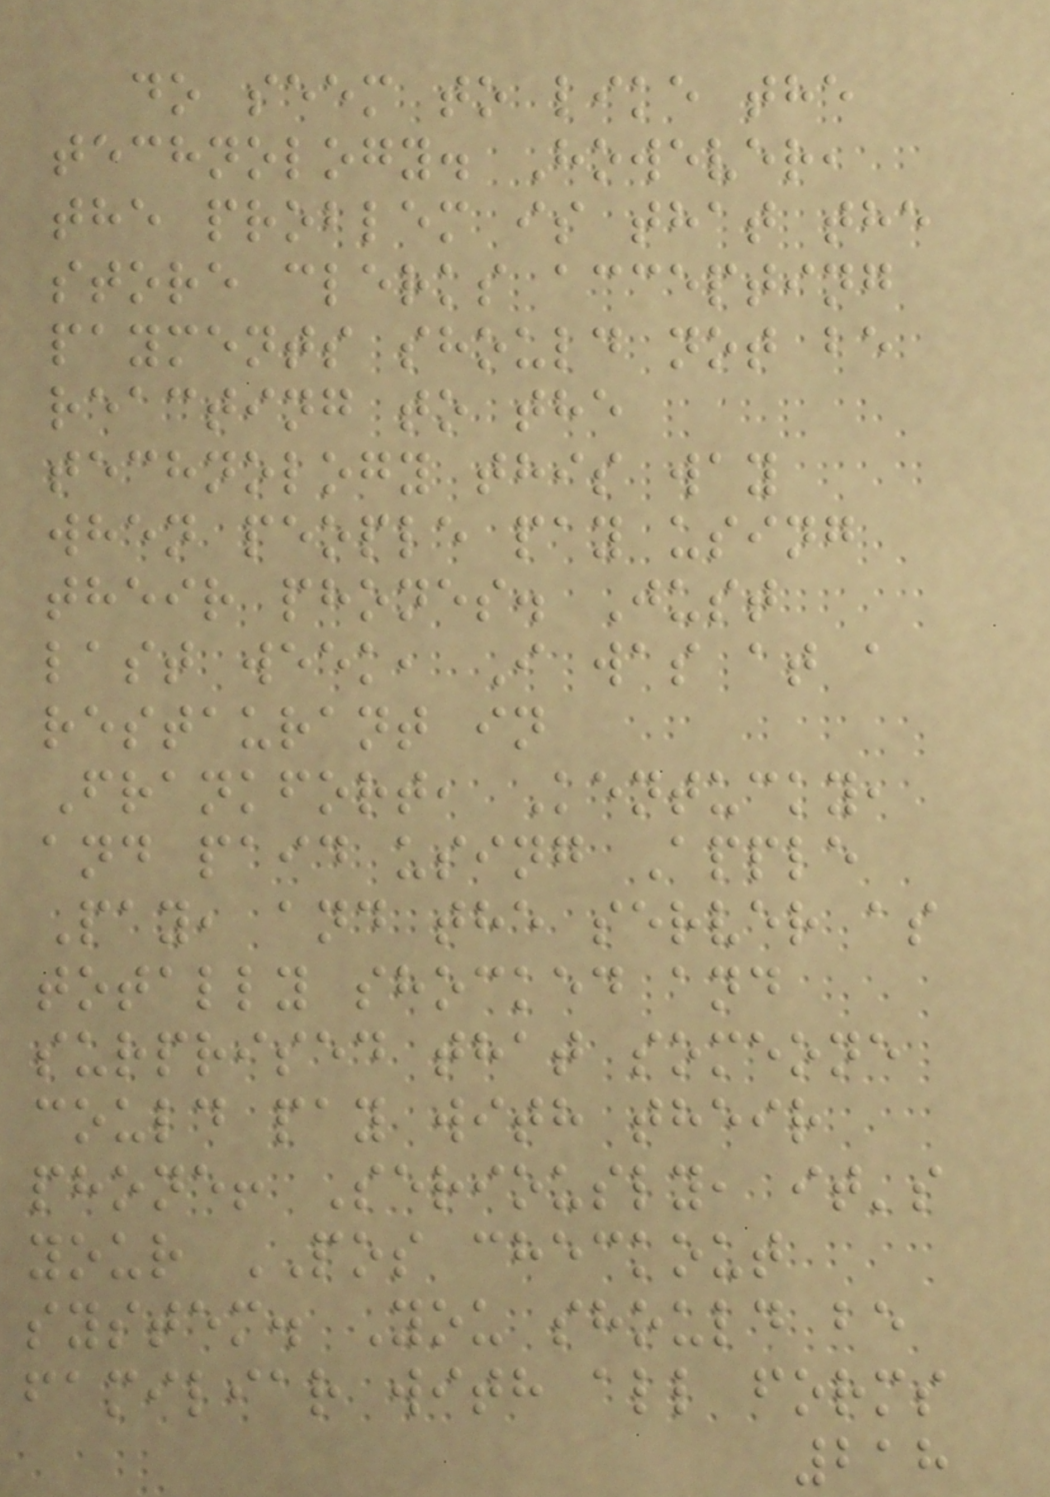do seem to like the
technology. However,
the problem is that the
store clerks accepting
payments should not be
reacting to the
technology this way
when people pay using
their phones. Just
last week, I was at a
restaurant in
Frankfort, Kentucky,
and paid using Apple
Pay, and the server as
totally shocked and
surprised that someone
could pay with their
phone! Seriously, it's
your POS checkout
system. You should be
familiar with all forms
218
